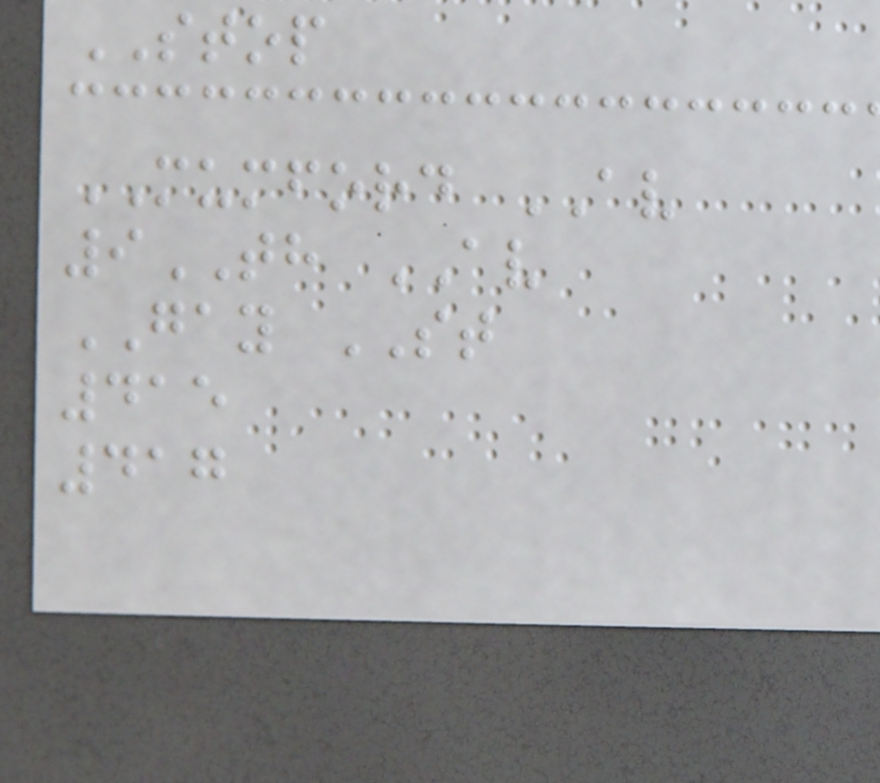STOP
MUMFORD AV
9TH AV
GAY ST
415
417
